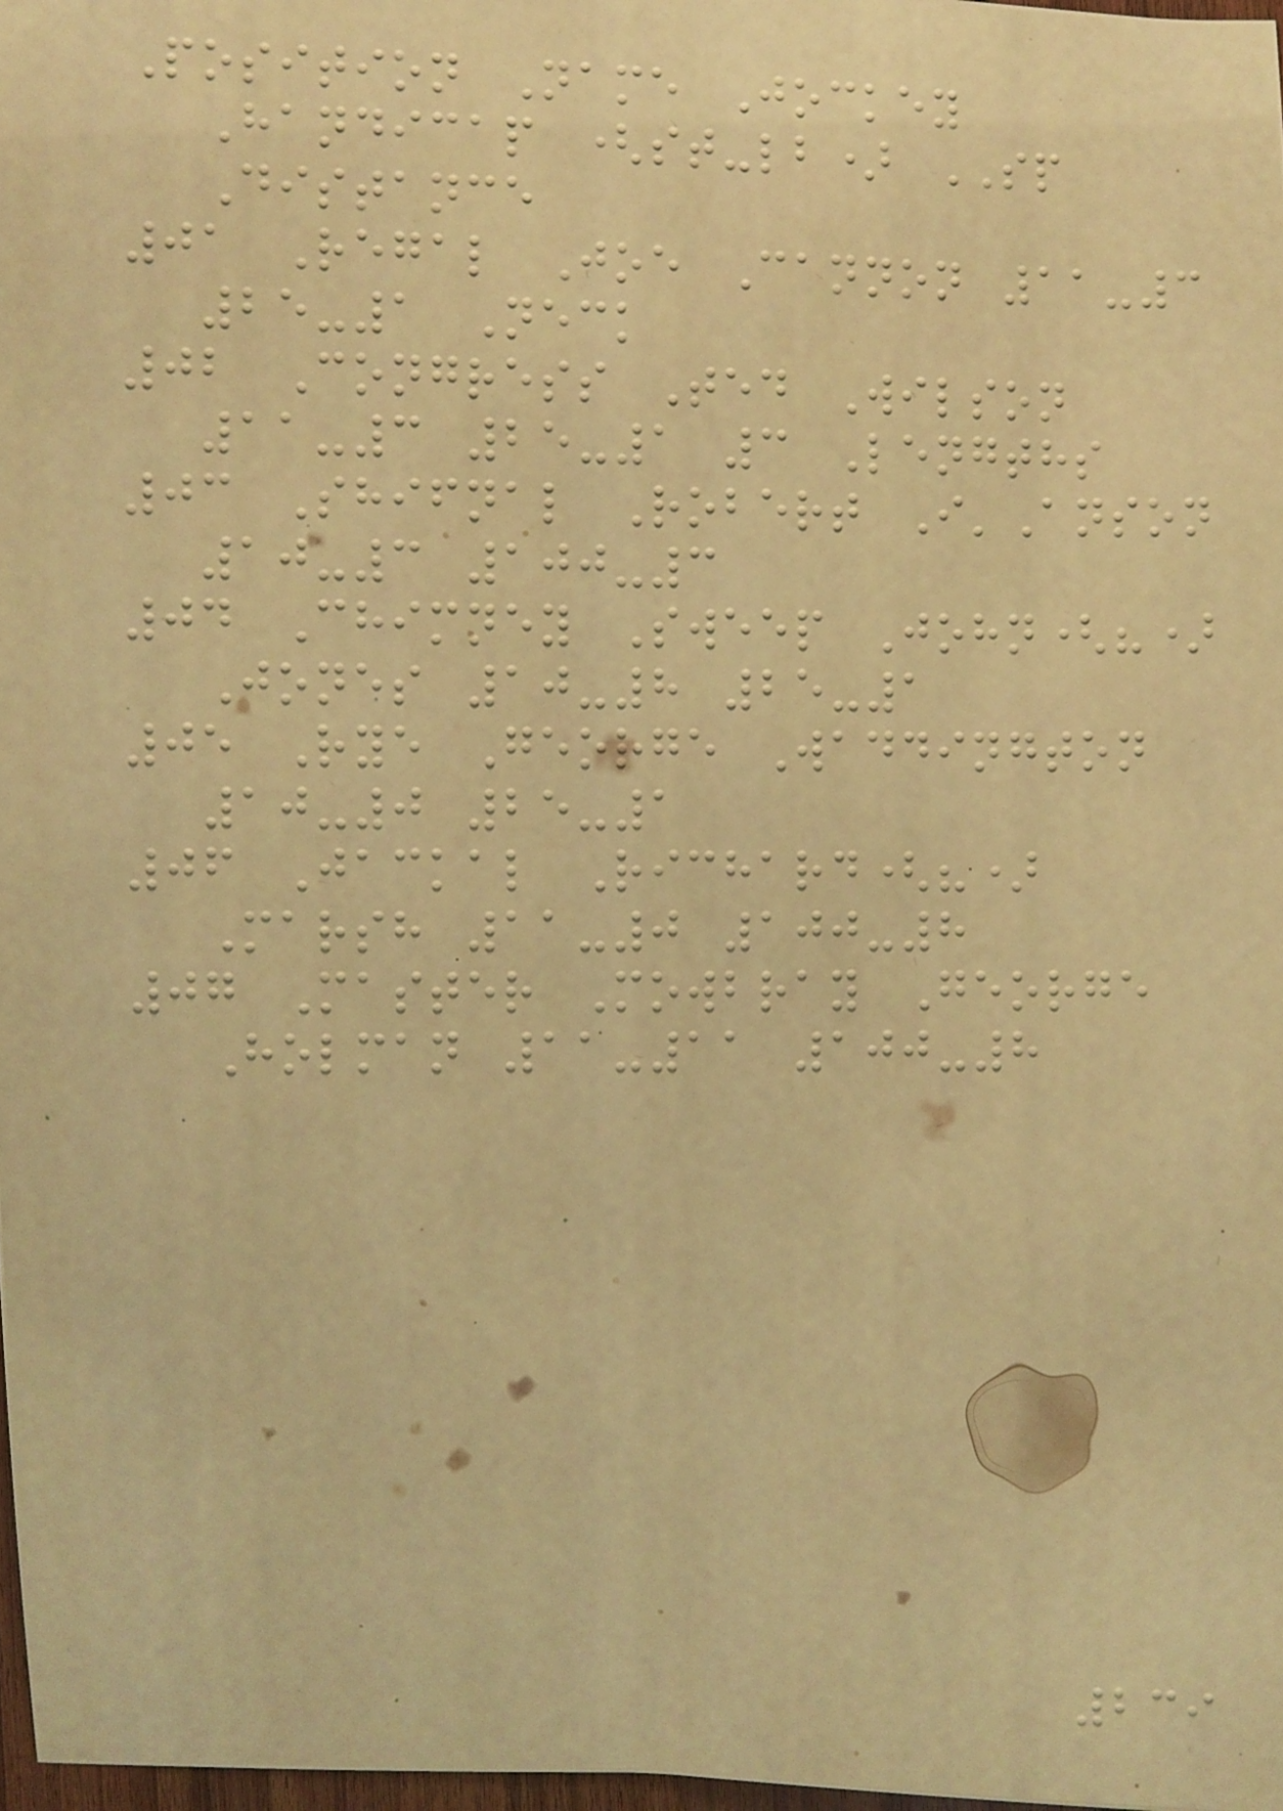Position Name Jockey
Handicap (st-lb) SP
Distance
01 Regal Joe Cannon 11-3
25-1 Neck
02 Congress Ted Wilson
11-3 25-1 3 Lengths
03 Shifnal Robert I'Anson
10-3 100-3
04 Chimney Sweep John(?)
Jones 10-8 25-1
05 Rye George Waddington
10-0 25-1
06 Jackal Richard(?)
Marsh 11-0 100-8
07 Master Mowbray George
Holman 11-11 100-8
239
